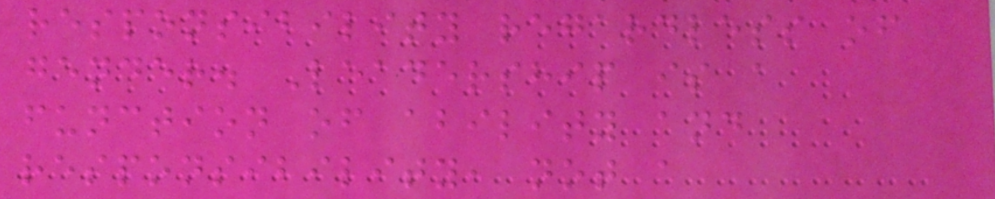responsibility regardless of
gender. Leadership is a
function of ability and
responsibility, not a
